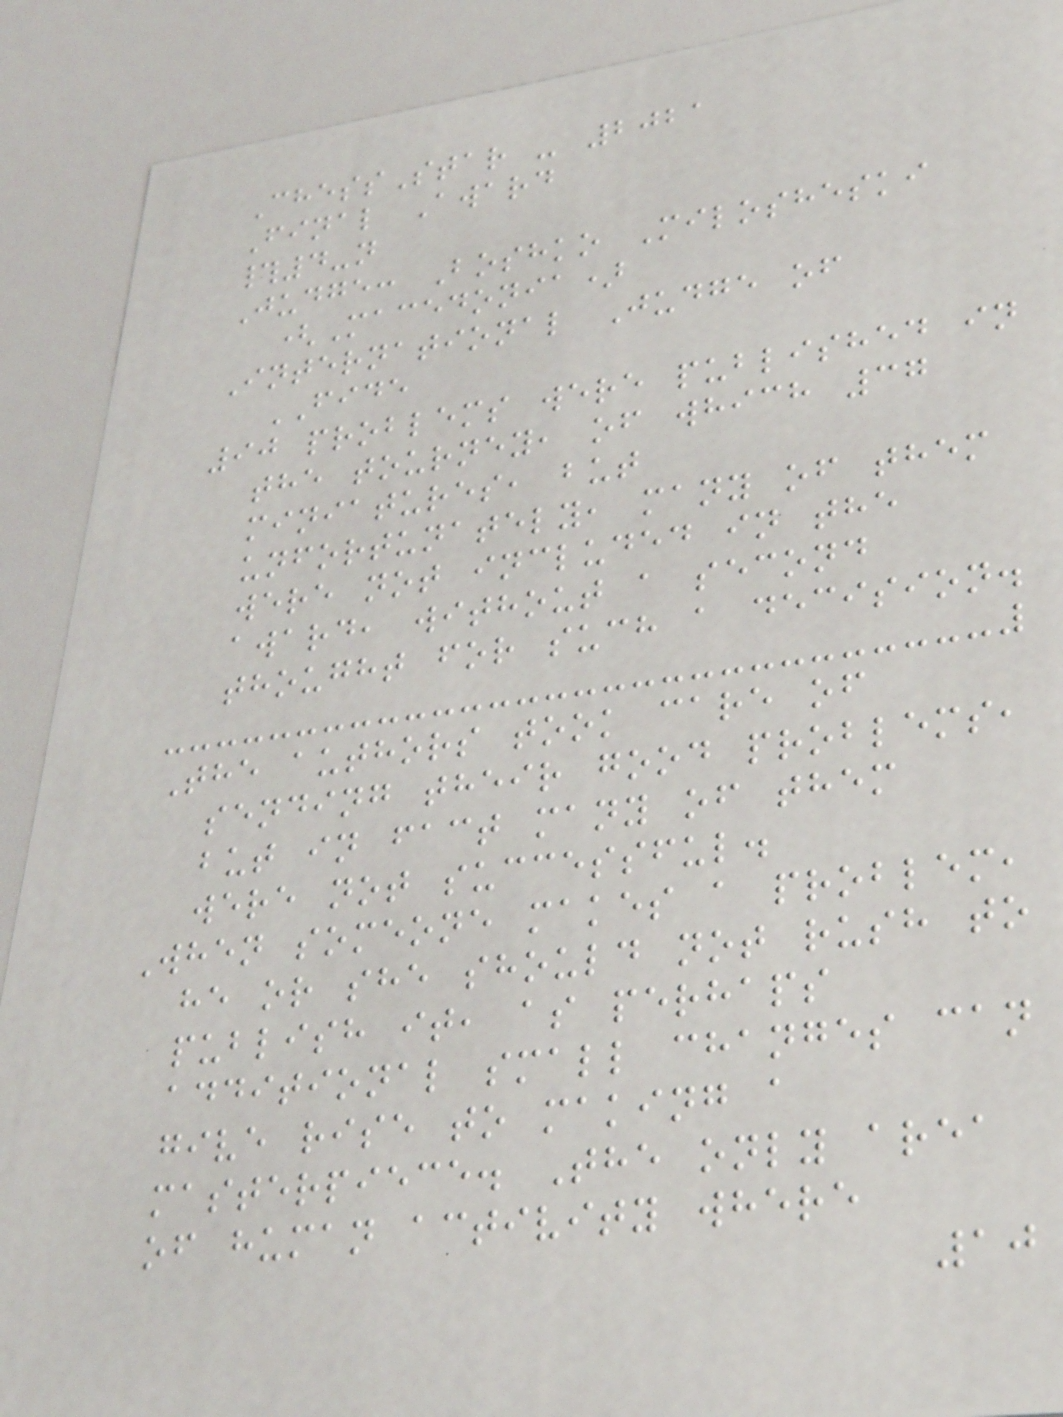ChessStar - 2021
Final Award
#4-n
Judge: Boshko Milosheski
(Macedonia)
International Judge of
FIDE
90 problems were published in
the tourney, of which 37
miniatures, but
unfortunately, many of them
were not included in the
award, without a second
thought for such a decision.
The authors took care of
sending their good problems,
but in fact many of them
were not successful.
When someone makes a problem,
he or she should not rush to
publish it, as perhaps
additional small changes can
give rise to making a
masterpiece. The only area
of human activity where
10
